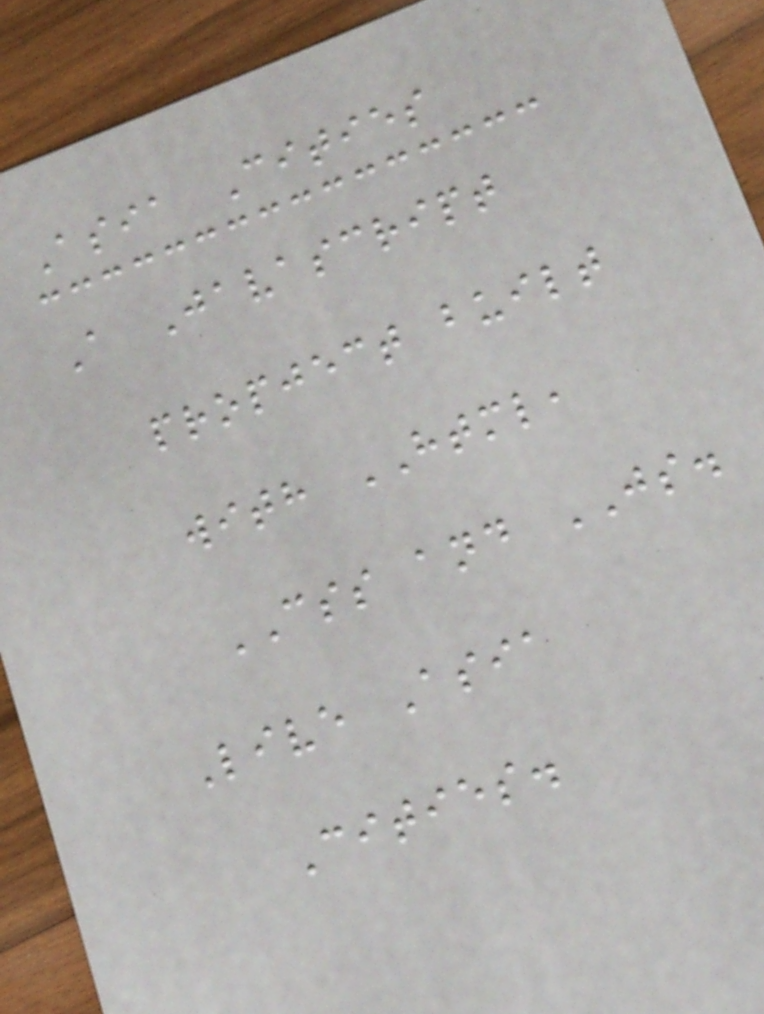Asia Cities
A Javascript
propject built
with HTML,
CSS and JS.
Live Asia
Cities.
